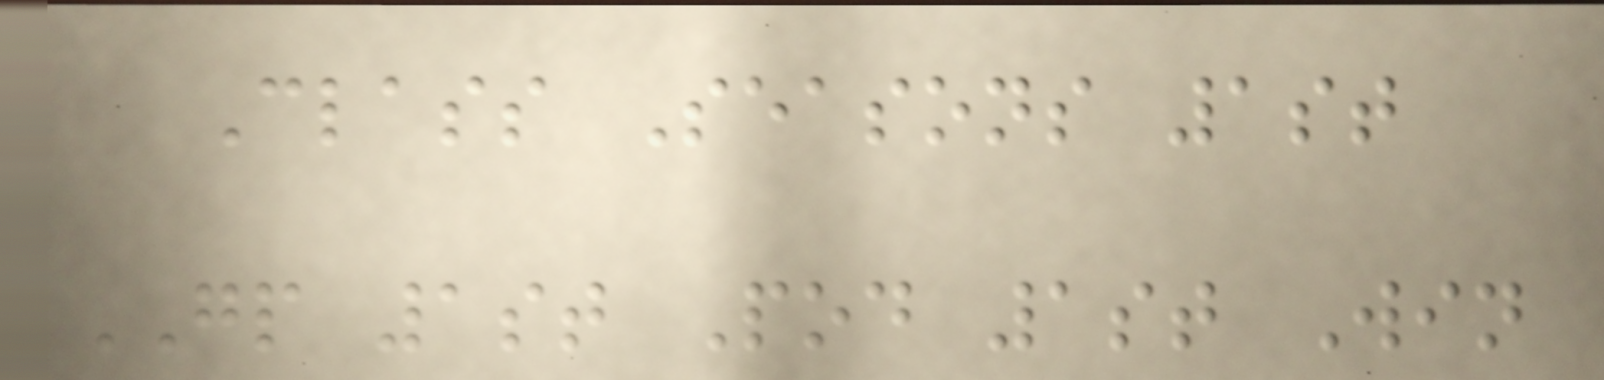Class Seasons 1st
GP 1st Pod 1st Win
